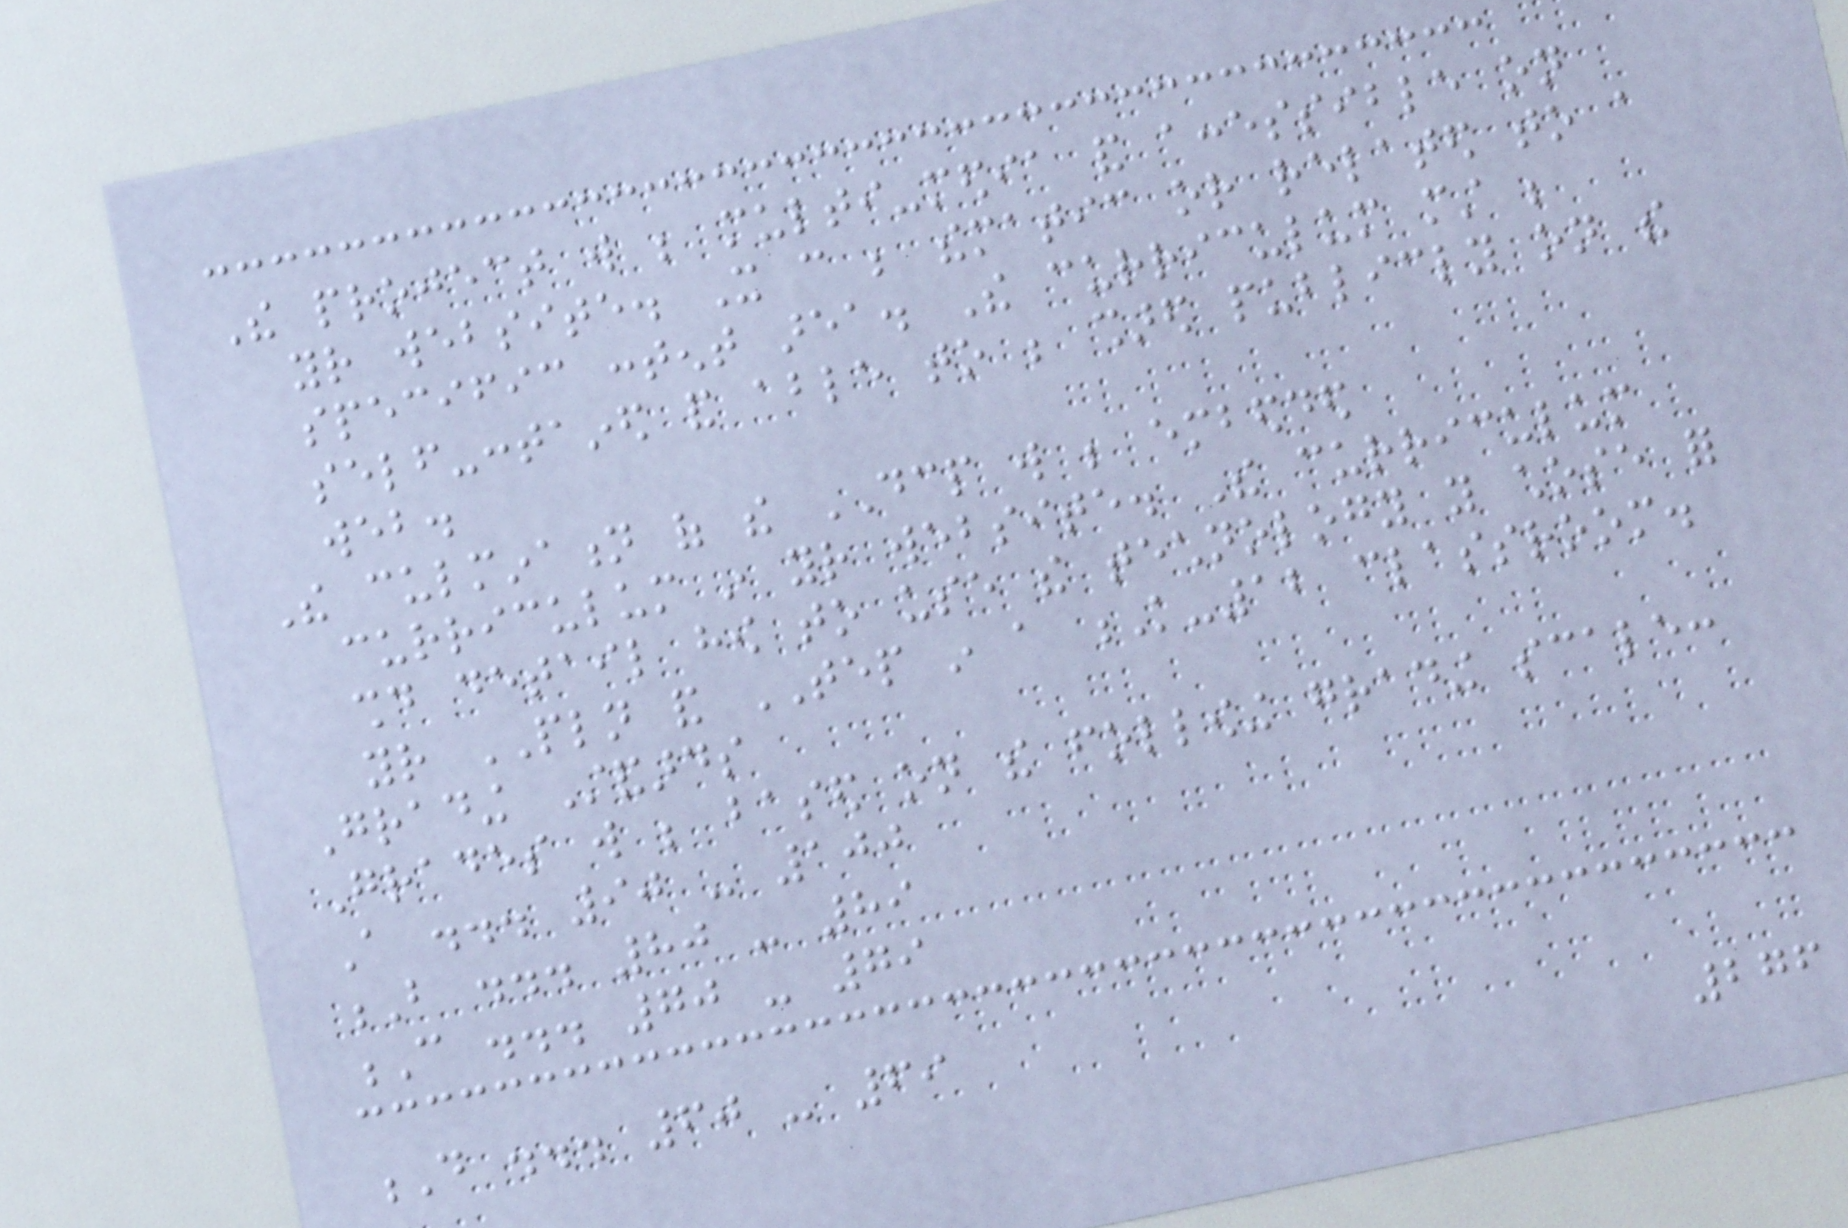The project will be multi-media and accessible on
your website. It can be thematic or related to a
specific content area. The curriculum must be
self-contained and able to be shared publicly on the
web.
The culmination of the DCP will be embedded
curriculum in your website. The curriculum
should detail how to use the technology you chose for
your PLN and TEP in a K-12 classroom.
Grading Standards
Grades will be based on the following grading scale:
A ... 90 - 100
B ... 80 - 89
C ... 70 - 79
D ... 60 - 69
276
